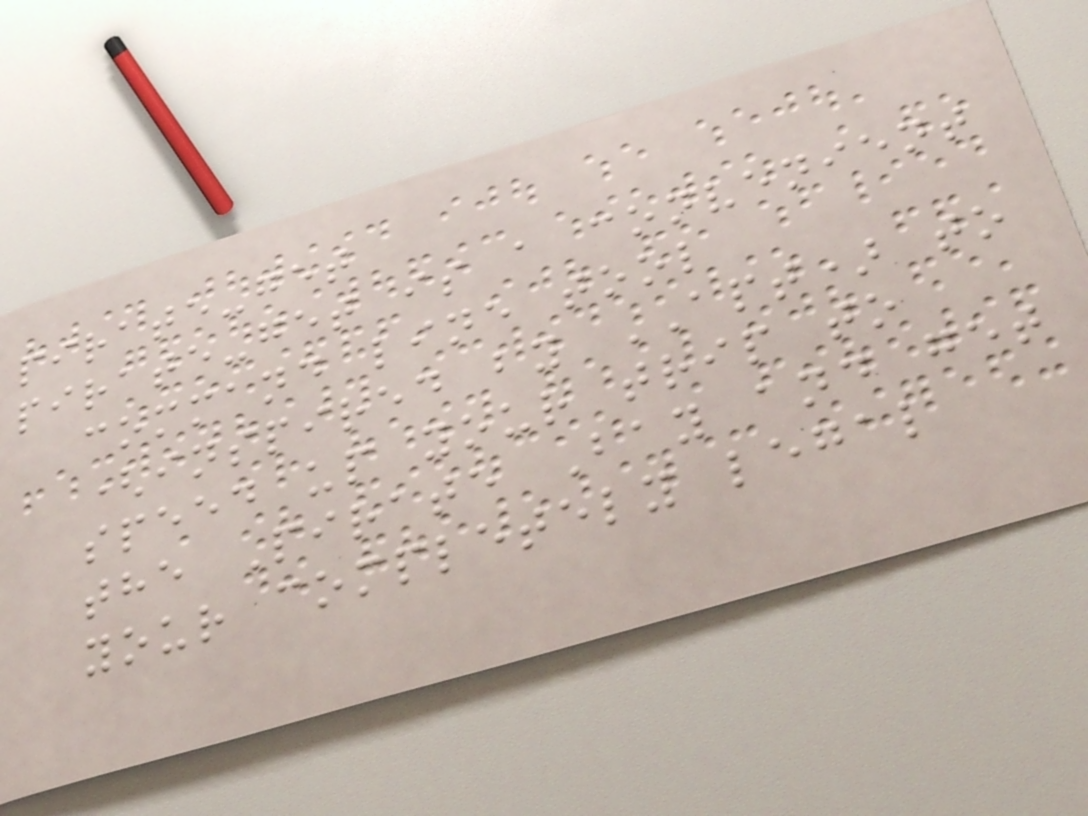pirate-get
pirate-get is a convenient
command line tool
(inspired by APT) to
speed up your trip to
the Pirate Bay and get
your completely legal
